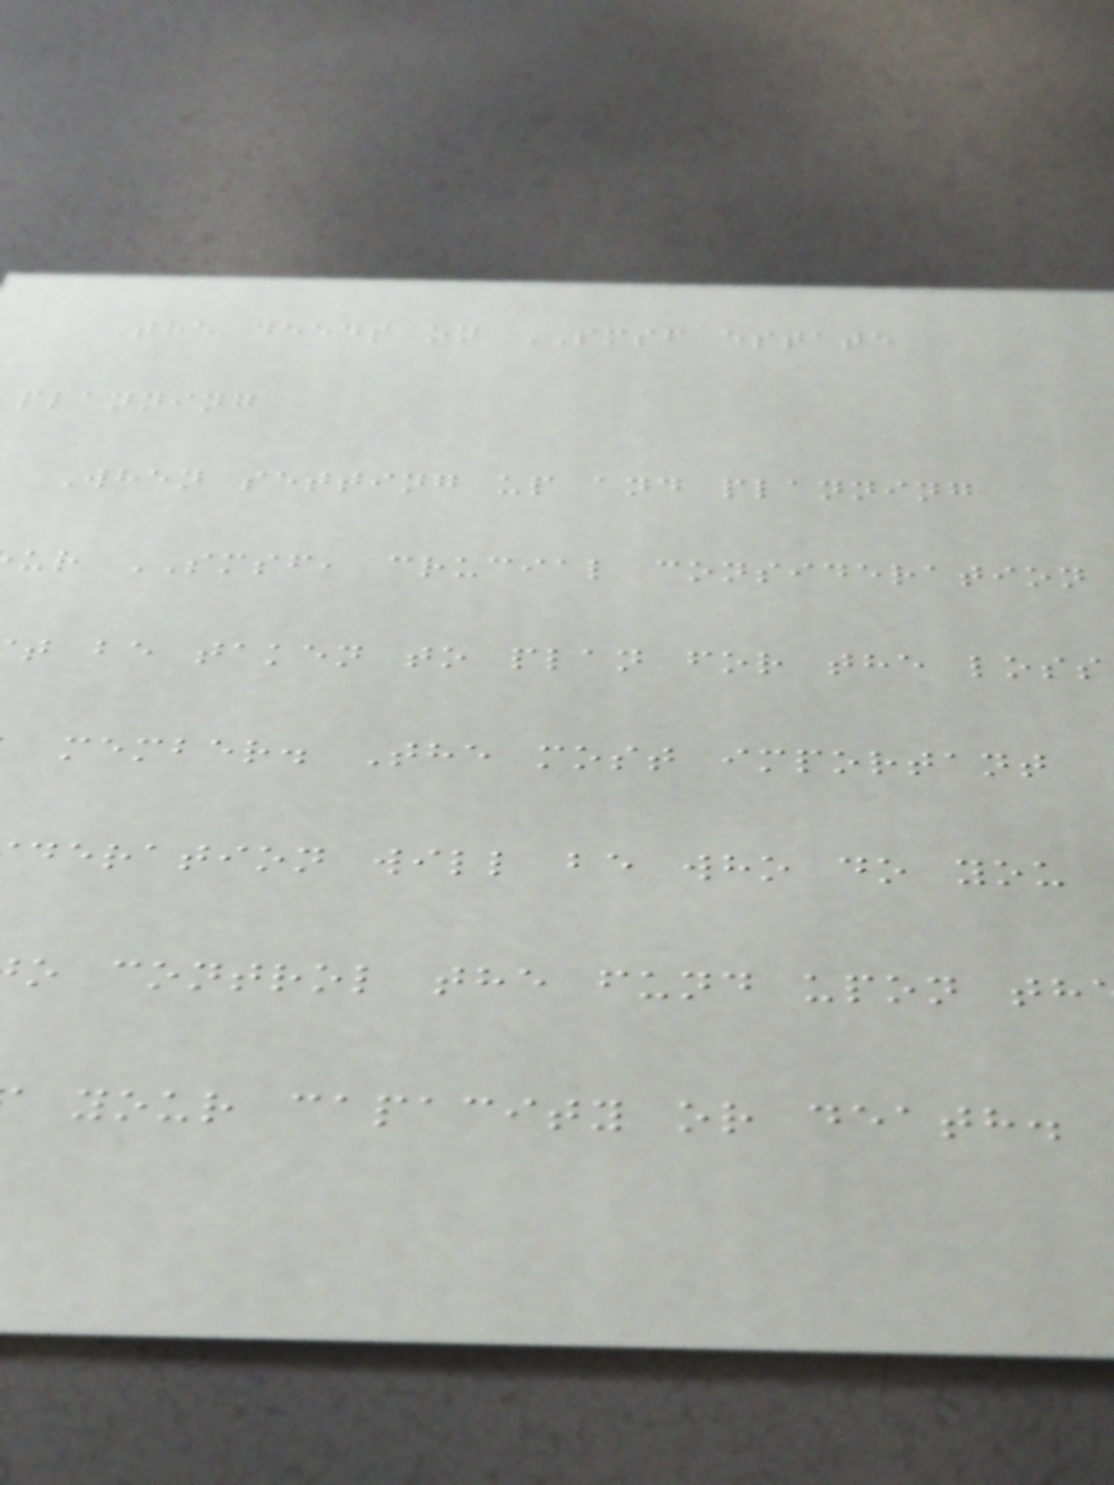The deeds on SMSF estate
planning
When setting up and planning
ur SMSF, crucial consideration
t be taken to plan for the loss
member. The most important
deration will be who do you
o control the fund upon th
your capacity or death.
